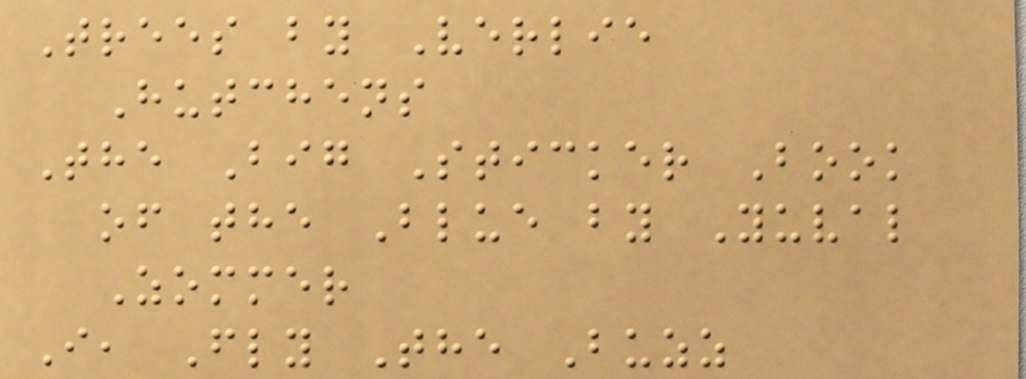Trees by Verlie
Hutchens
The Big Sticker Book
of the Blue by Yuval
Zommer
I, Fly The Buzz
